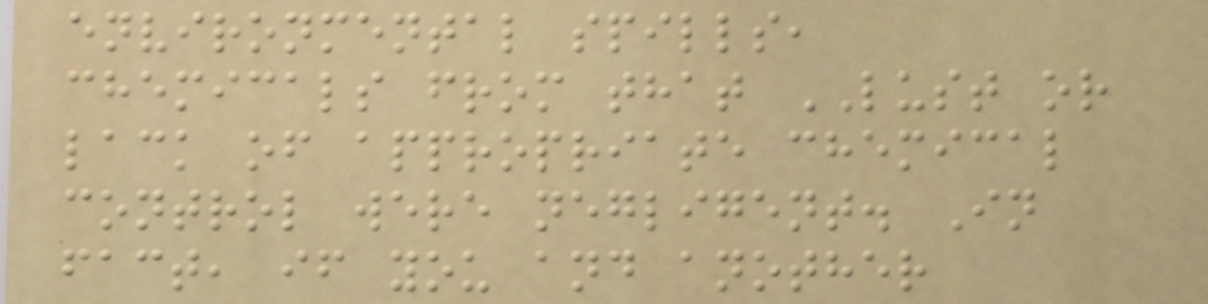environmental spills,
chemicals from that LUST or
lack of appropriate chemical
control were negligent. In
fact, if you and another
